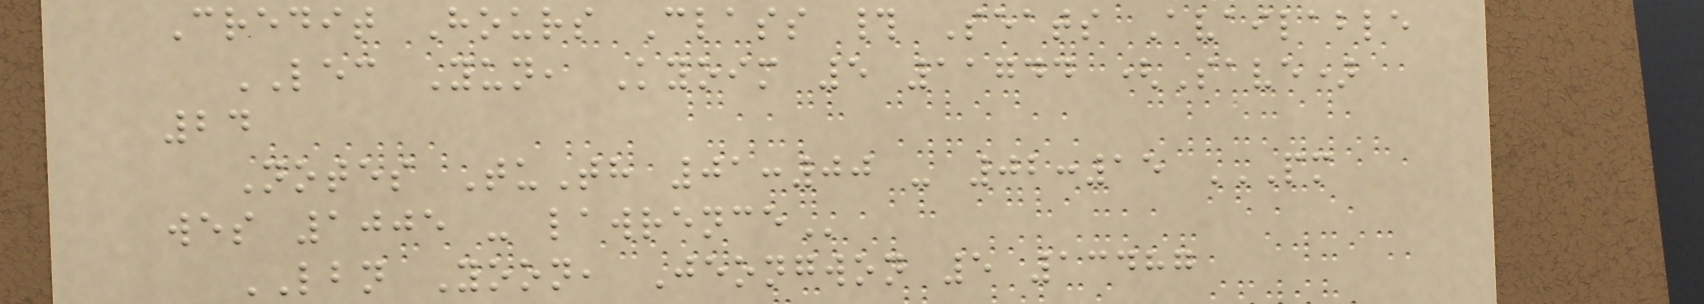Credit Hours Class # Seats Available
LEC Yun, Kyoim 5 11744 (Save)
24
Notes TuTh 01:00 - 02:15 PM
WES 1005 - LAWRENCE
LBN Yoon, Jeongwon 5 13487
